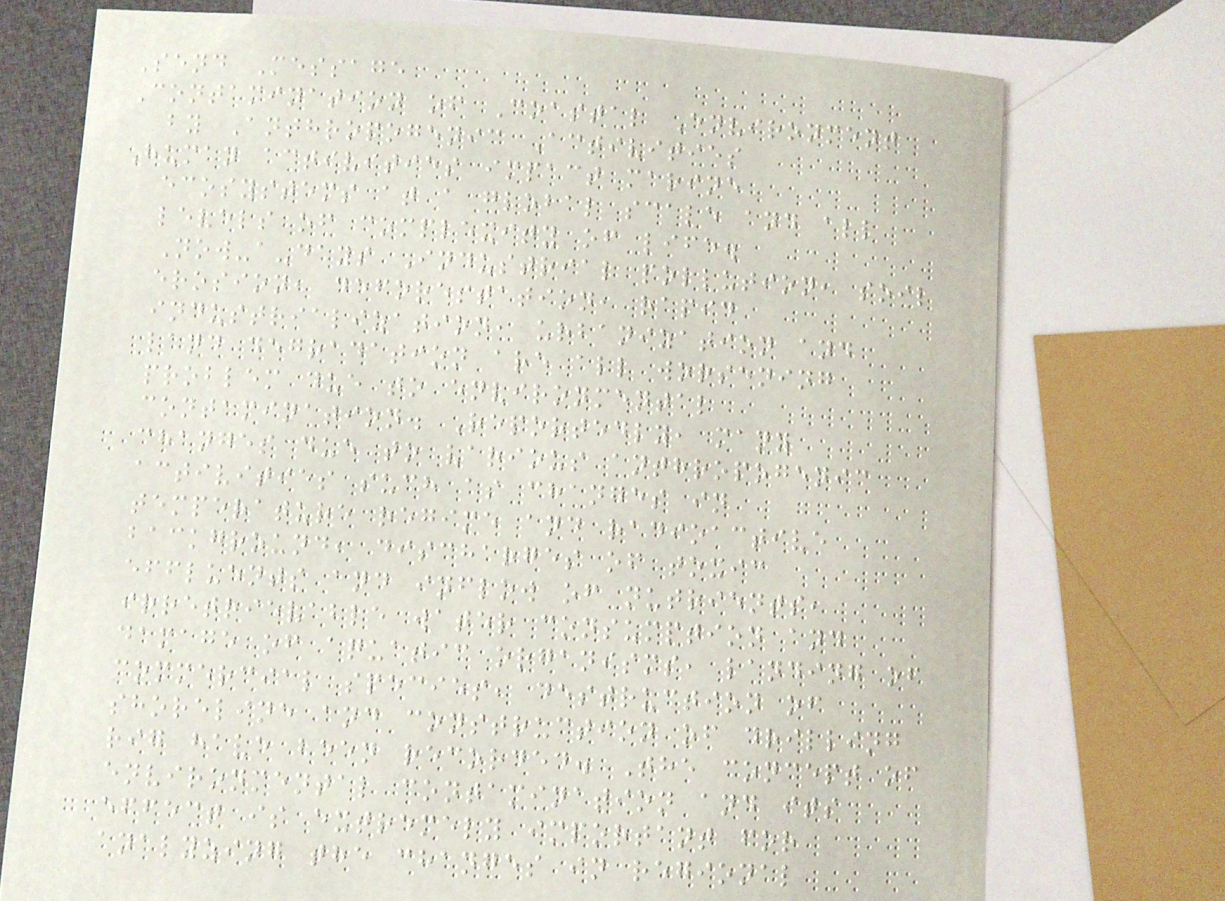Send Message
Contamination of Coastal Environment
by Anthropogenic Activities
Human activities impact marine
ecosystems at a global scale and all
levels of complexity of life.
Now-a-days Industrial pollution, soil
erosion, deforestation, rapid
industrialization, urbanization and
land degradation are all worsening
problem due to environmental
contamination. Reportedly, many
changes due to various anthropogenic
activities such as changes in
temperature regime and radioactive
background, discharges of toxic
effluents and inflow of nutrients,
irretrievable water consumption and
damage of aquatic organisms, landing of
commercial species, destruction of
shoreline and construction of drilling
rig have been recorded. The concept of
environmental contamination and its
effect is extremely important for
analyzing the changes in regional
